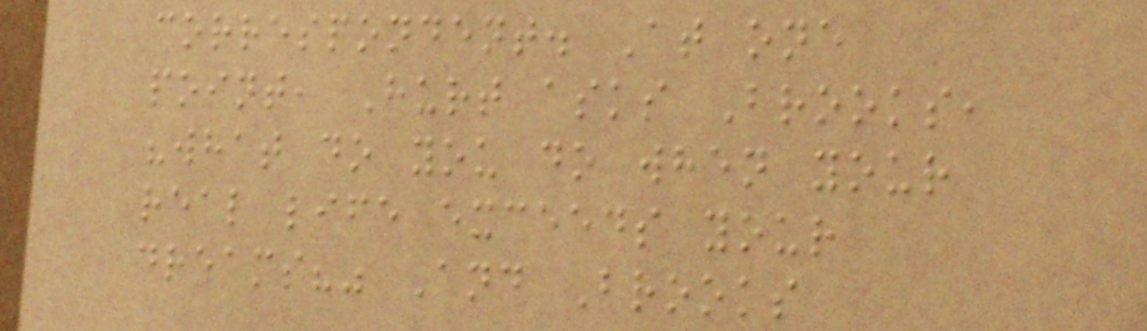correspondent. At one
point, Hurt asks Brooks,
"what do you do when your
real life exceeds your
dreams?" And Brooks
